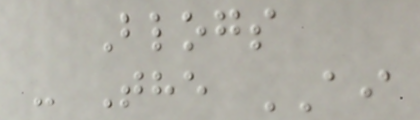Blogs
- The AI
